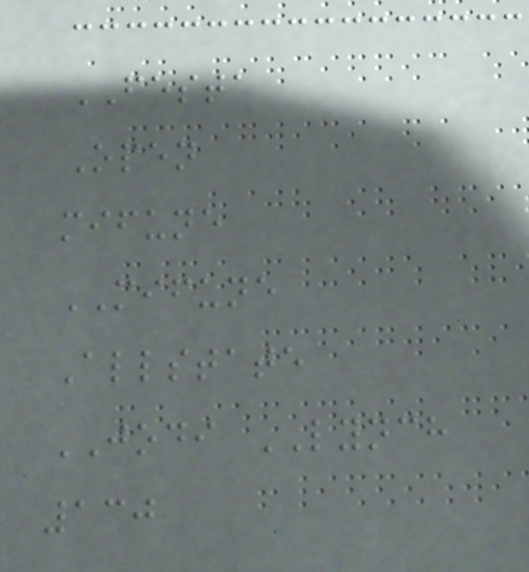FESTA
Open
mifune
MIFUNE
Allstate
JODI LYNCH
130
